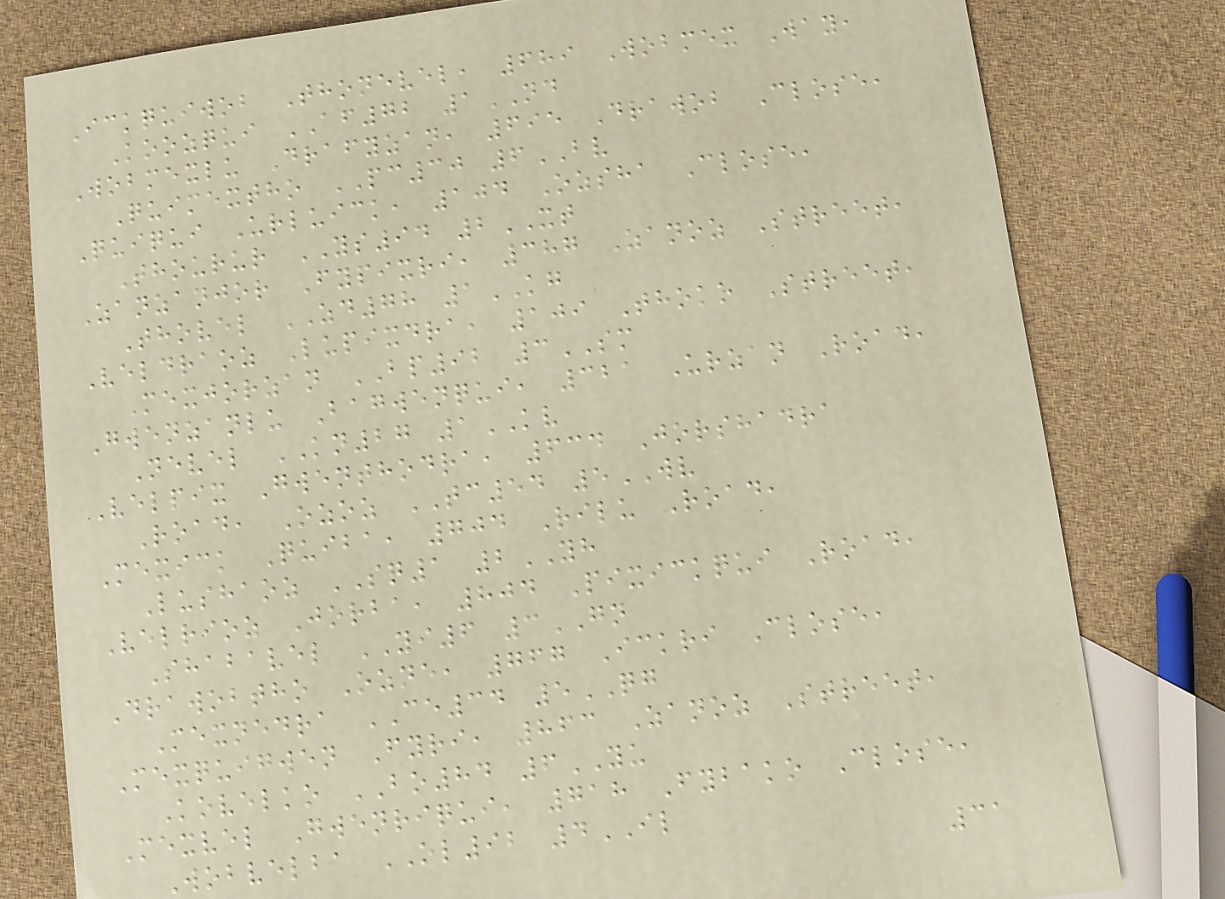Ickquiwob Thonevel, 689 Wobmex Way,
Koozqui AF72 1ND
Wobmexlu Drafyzan, 695 Drawob Close,
Quimextho PC30 6BV
Quiqui Urluick, 104 Ozsha Close,
Thourur YS94 2XT
Zanzanjor Fypixri, 387 Zanoz Street,
Thovel ZD78 1KG
Veldraoz Lupixdra, 109 Thoko Street,
Mexjorzan BP92 3SM
Gwenzanlu Bagwenqui, 321 Urzan Road,
Nevel KN27 1KV
Velpix Gwenthodra, 634 Jorshadra
Road, Ozoz TC54 5WV
Mexick Quiba, 704 Rilu Road,
Lushaoz SQ1 2YH
Velrioz Jorba, 804 Pixickqui Road,
Shabavel YI6 3GN
Drawobtho Ozne, 767 Ickri Close,
Mexnedra CE34 5QG
Mexquigwen Fyri, 863 Zanoz Street,
Kovelko BO84 6YU
Mexvel Gwenriqui, 718 Fybako Close,
Wobvelba OL92 4IL
31
